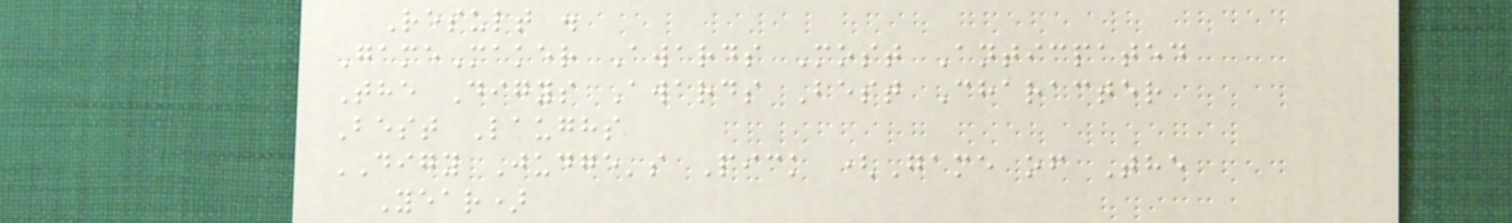Result .
GameMaker Awards Most Anticpated
The Digys Awards Best Character
Best Laughs
DIGY Judge's Pick (Game of The
Year)
